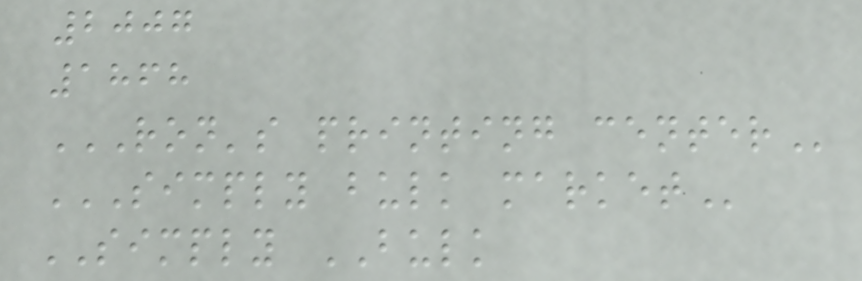2007
1868
RON'S PRINTING CENTER
SIMPLY BULK MARKET
SIMPLY BULK
